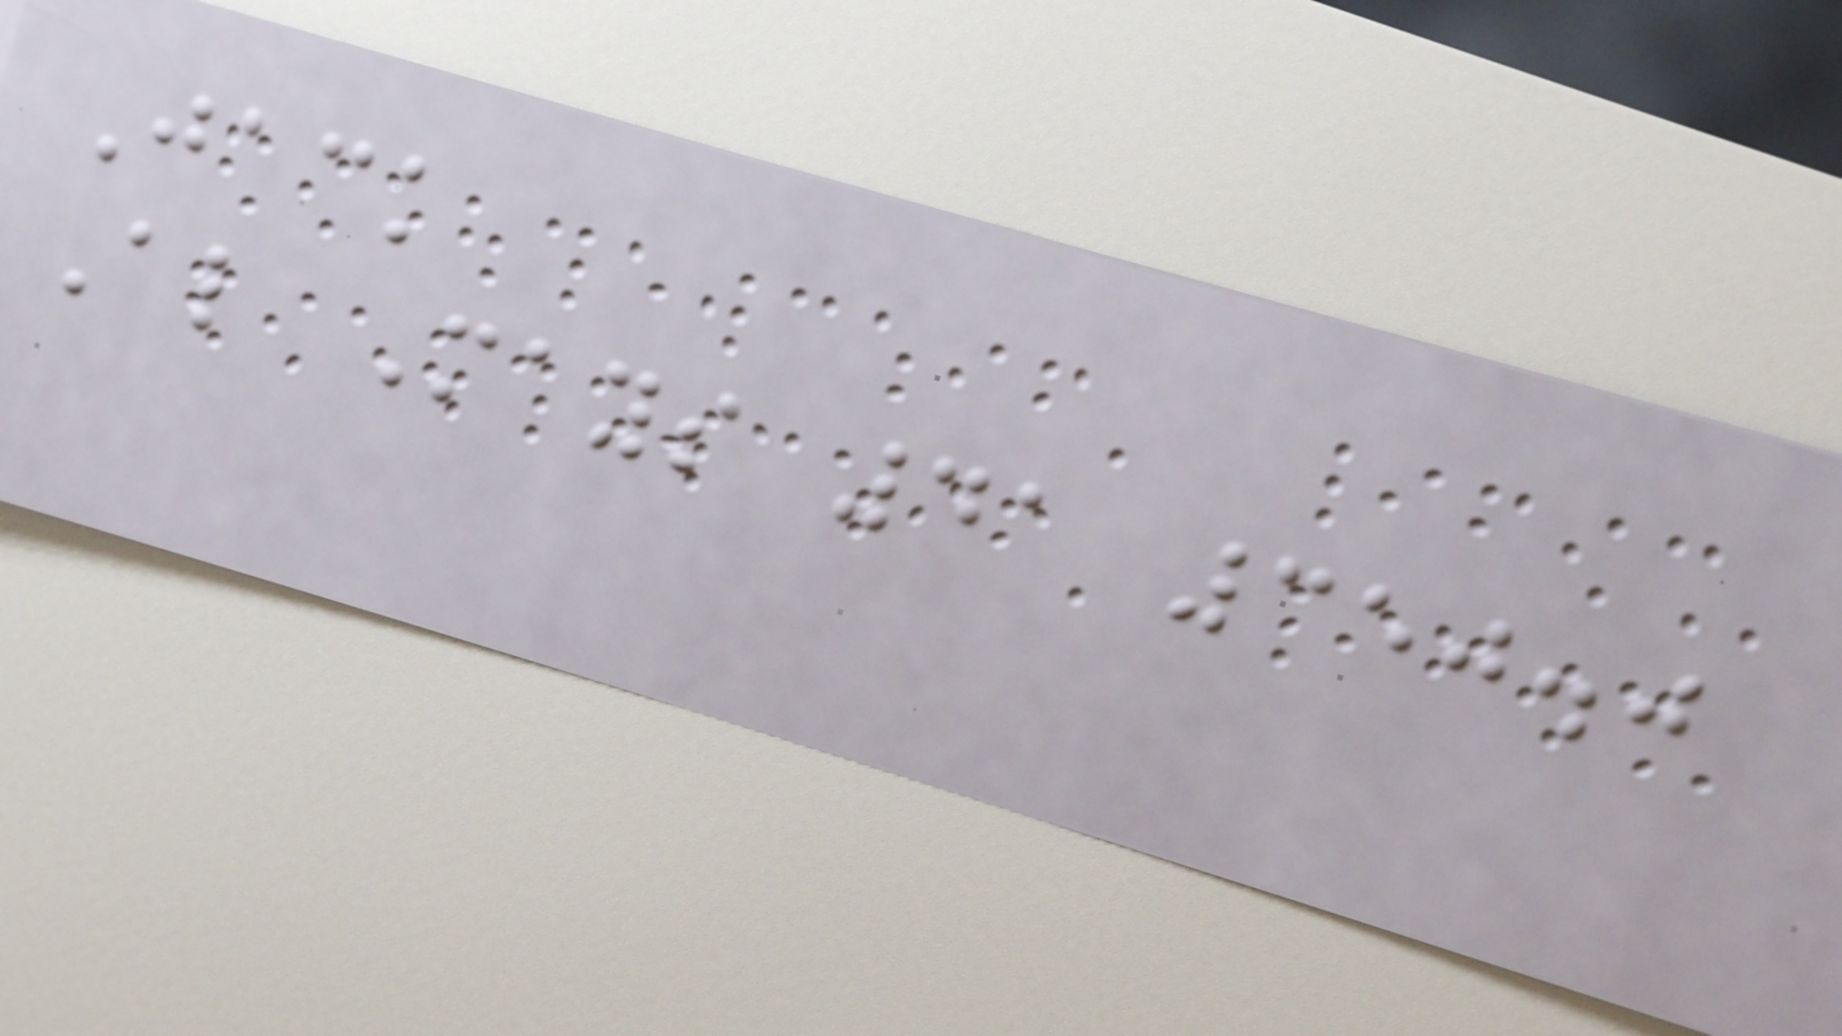Jack
Al Mays 41 350.0
